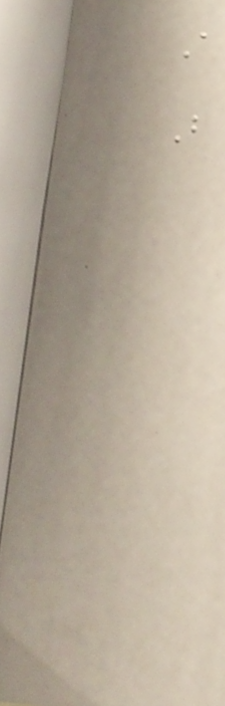A
B
